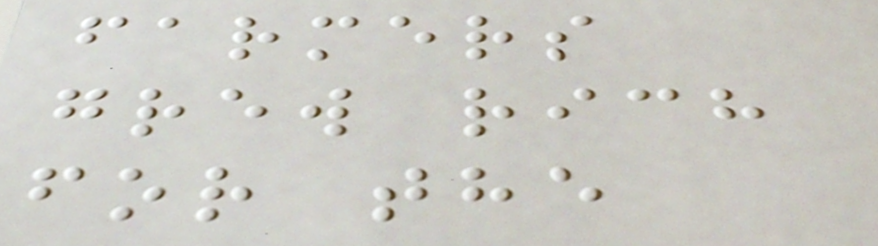farmers
grew rich
for the
